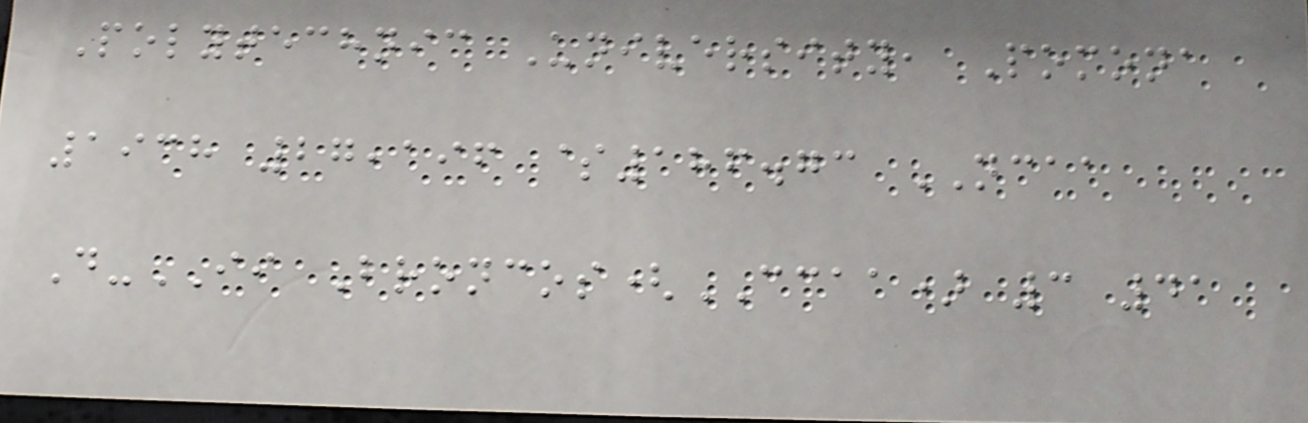Polytechnic University, Pomona
1938 27,196 $186.73 NCAA
D-II Broncos(CCAA) 3 41
